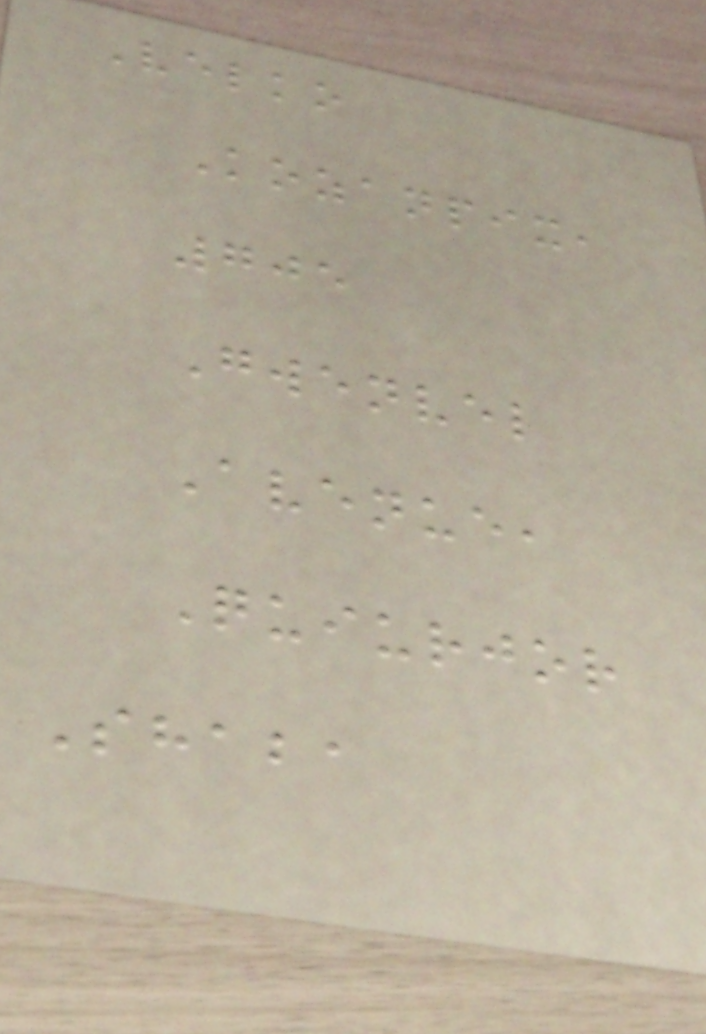Velko
Kozanpix,
705
Gwenvel
Avenue,
Quiurjor
Shaba
